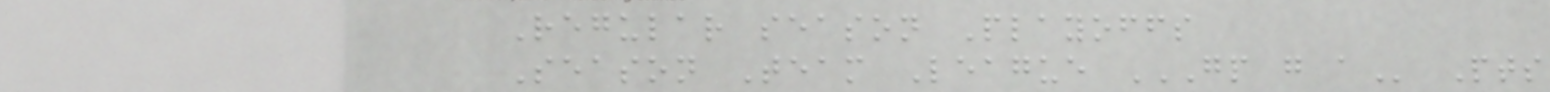Regular season Playoffs
Season Team League GP G A Pts
